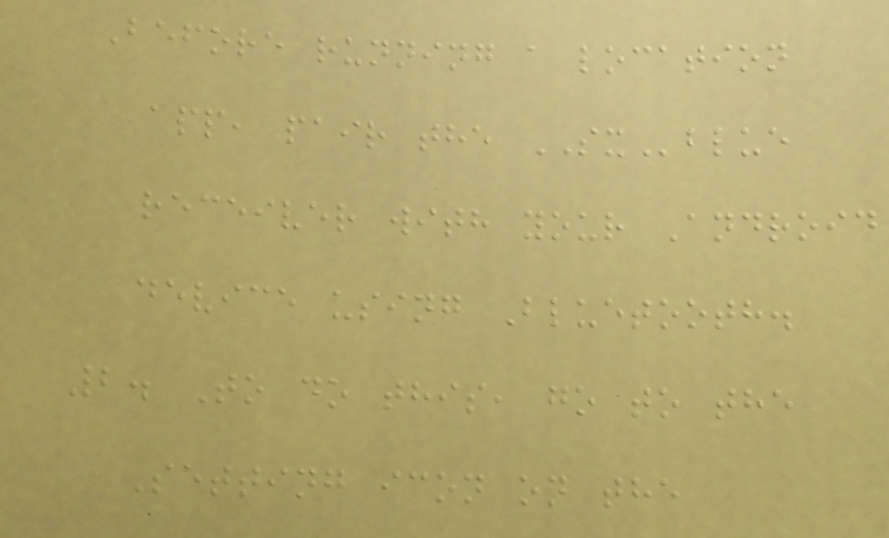Before running a location
app, pair the SXblue
receiver with your Android
device using Bluetooth.
2. To do this, go to the
Setting icon on the
